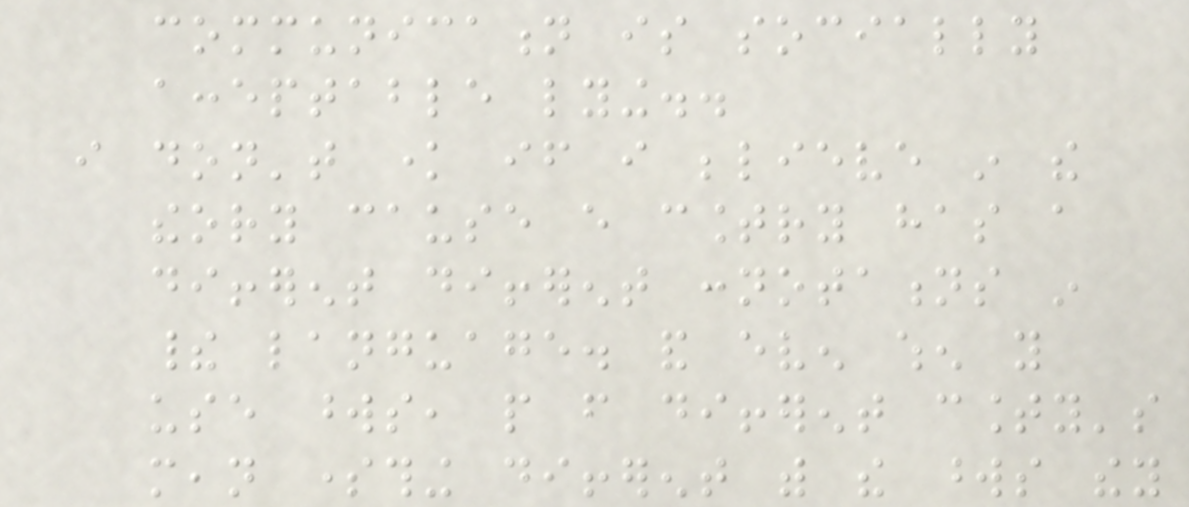communication is socially
acceptable lying..
i don't know if i believe in the
theory cause every country has a
different different connotations in
their language. and even when you
use words, people from different county's
mean something different with the words they
